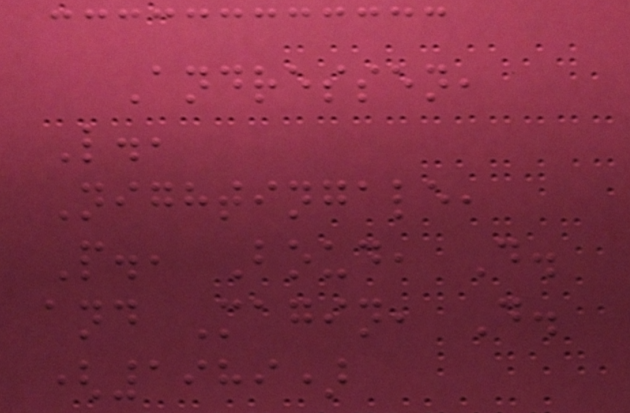Andressen,
L.,
Nightingale,
P., Boud, D.
and Magin, D.
(1989)
